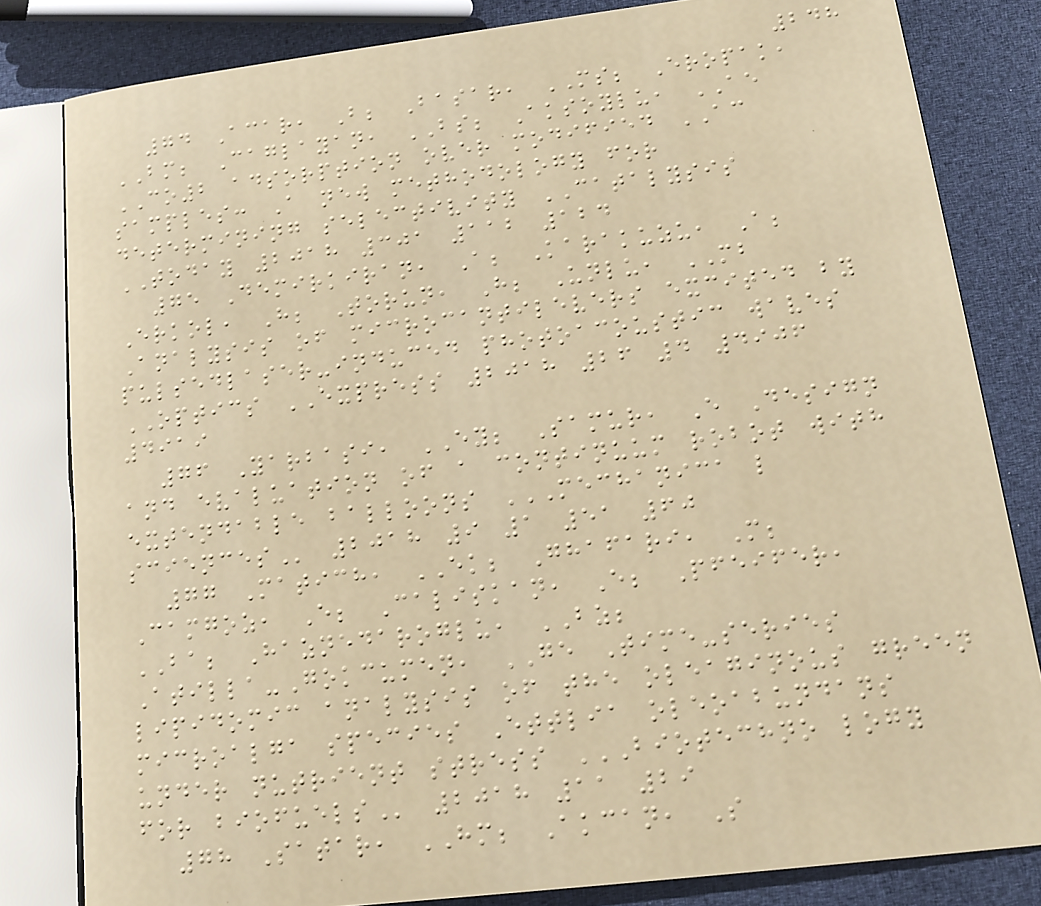248
74 Acar, B; Basar, MS; Eropak,
BM; Caglayan, BS; Aksoylu, AE
CO2 adsorption over modified AC
samples: A new methodology for
determining selectivity CATALYSIS
TODAY 2018 301 112 124
75 Demirkiran, A; Karakuzu, A;
Erkol, H; Torun, H; Unlu, MB
Analysis of microcantilevers excited by
pulsedlaser-induced photoacoustic waves
OPTICS EXPRESS 2018 26 4 4906
4919
76 Yarbasi, EY; Samur, E Design
and evaluation of a continuum robot with
extendable balloons MECHANICA L
SCIENCES 2018 9 1 51 60
77 Matich, EK; Ghafari, M;
Camgoz, E; Caliskan, E; Pfeifer,
BA; Haznedaroglu, BZ;
Atilla-Gokcumen, GE Time-series
lipidomic analysis of the oleaginous green
microalga species Ettlia oleoabundans
under nutrient stress BIOTECHNO LOGY
FOR BIOFUELS 2018 11 29
78 Satar, HM; Akcan, S
